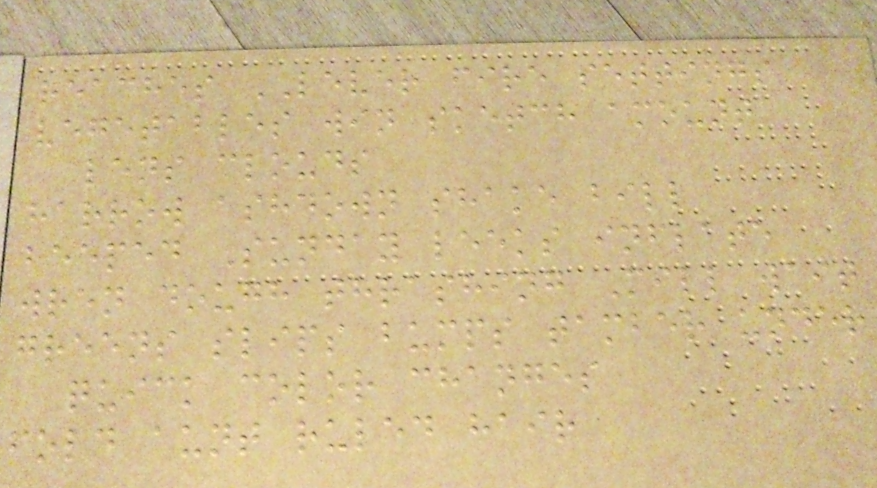reaches LEVER fire settings
vegetables win sketch amount
lens clouds
harrow ashdown shake bill
beeped Sunday leeks inflate
wren dough thrashing Mill wait
greens slips bumps tamber under
quick color changes
fold aunt ruled hair
